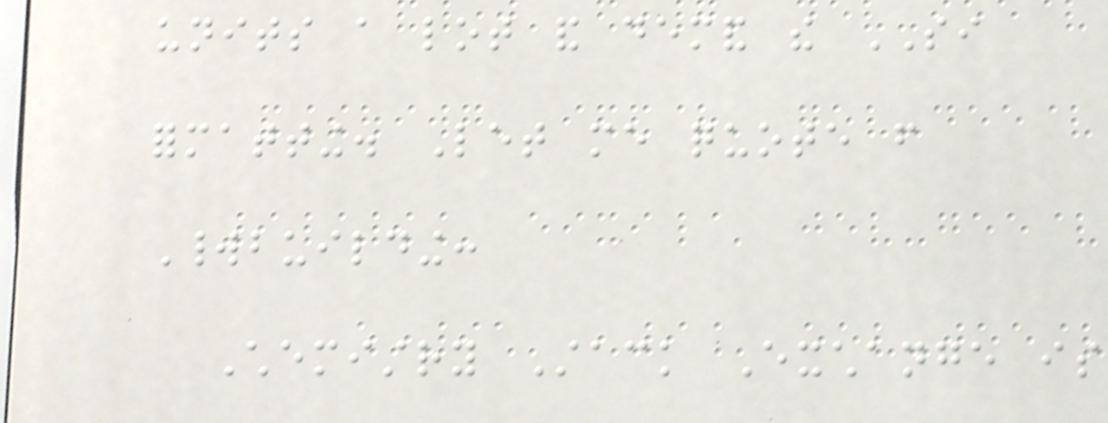units a lot and demand the SI
formatting. Let me quote from
Worldbuilding:
Chemistry Stack Exchange is
